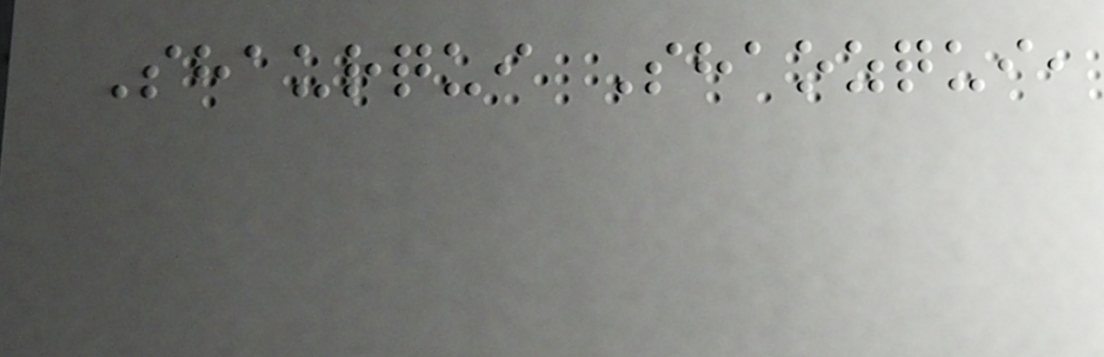Shaurqui Shaozqui,
